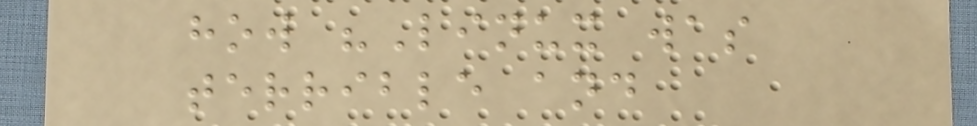how "Linux was
terrible and
